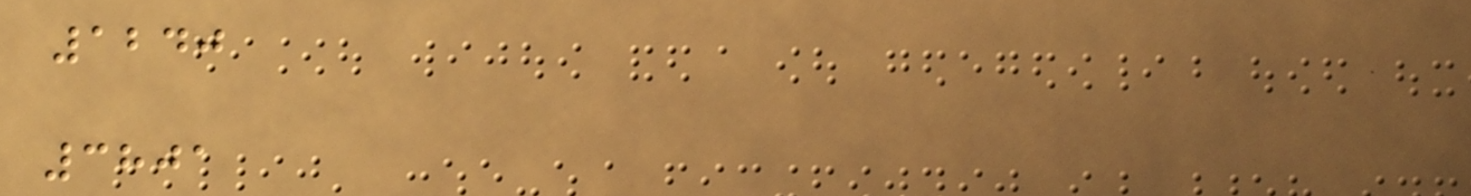1240
3801
